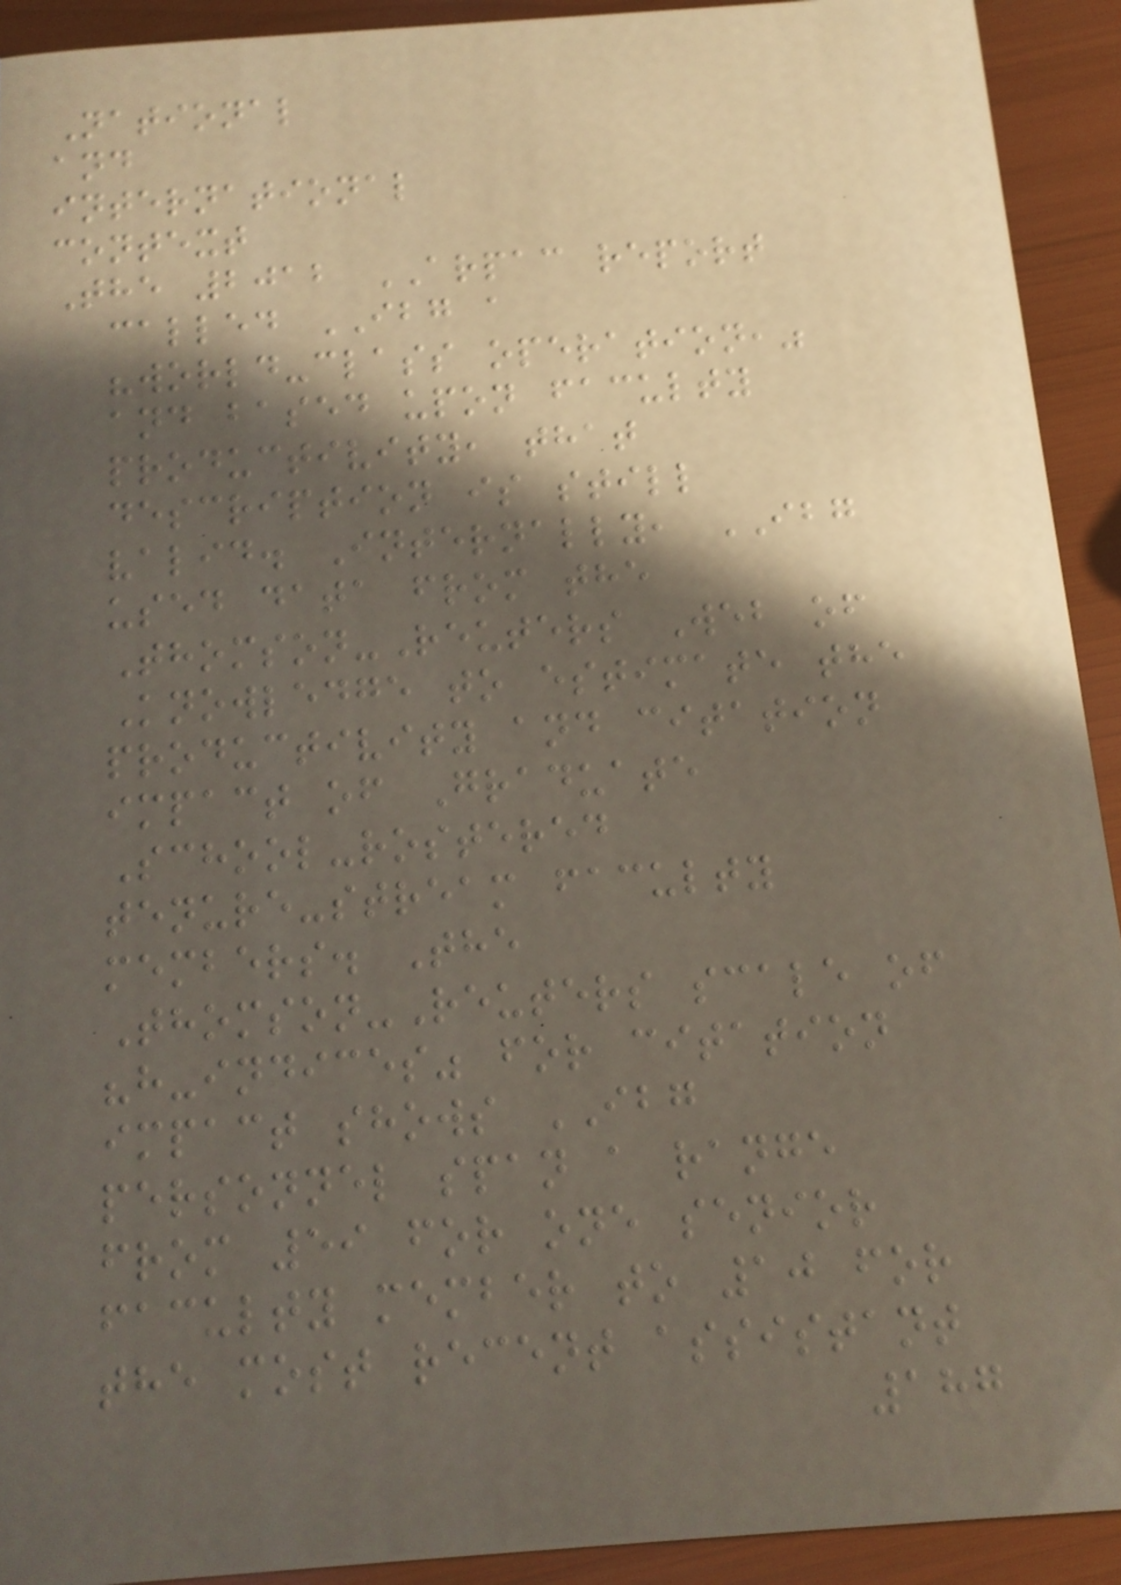National
and
international
context
The 2012 ARPAC report
called IBG a
"world-class operation,"
and based upon faculty
productivity, that
description is still
valid. Internally, IBG
used data from the
Thomson-Reuters Web of
Knowledge to estimate the
productivity and citation
impact of Graduate
School-rostered
tenure-stream faculty
members. The
Thomson-Reuters scale of
"h-indices" for citation
impact shows IBG
personnel span a range
from 59 for one senior
faculty member to 10 for
the most recent assistant
187
